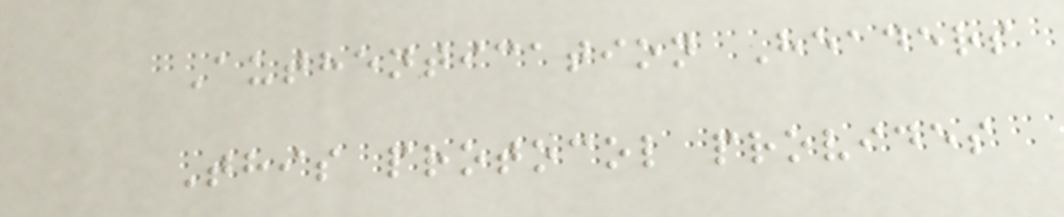Authentication Headers
This protocol provides
